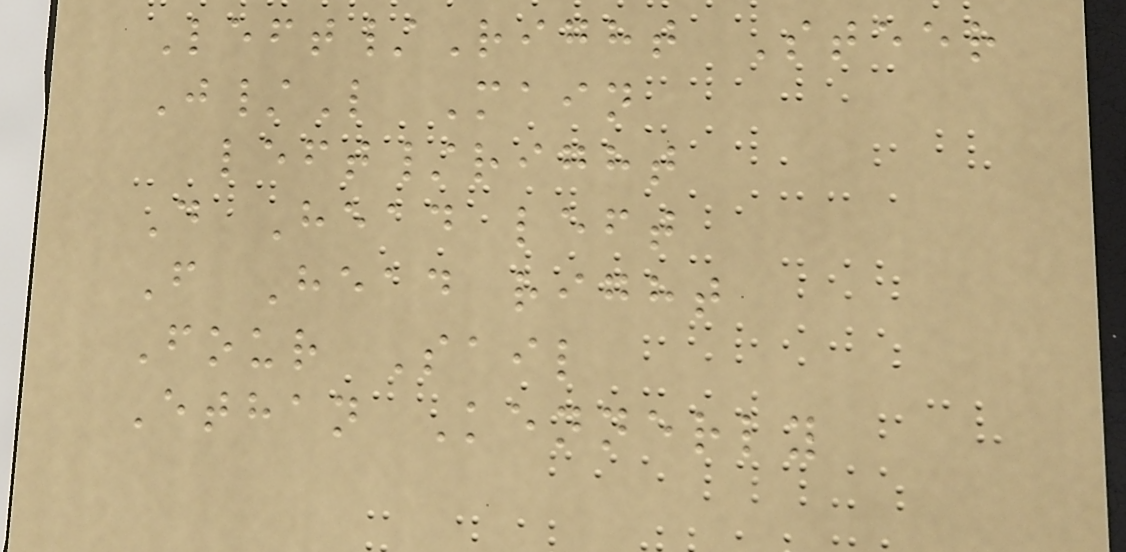Left/Right Steer
J/L Main
left/right
D Head left
F Head right
Four Sail
Ethan Kennerly
